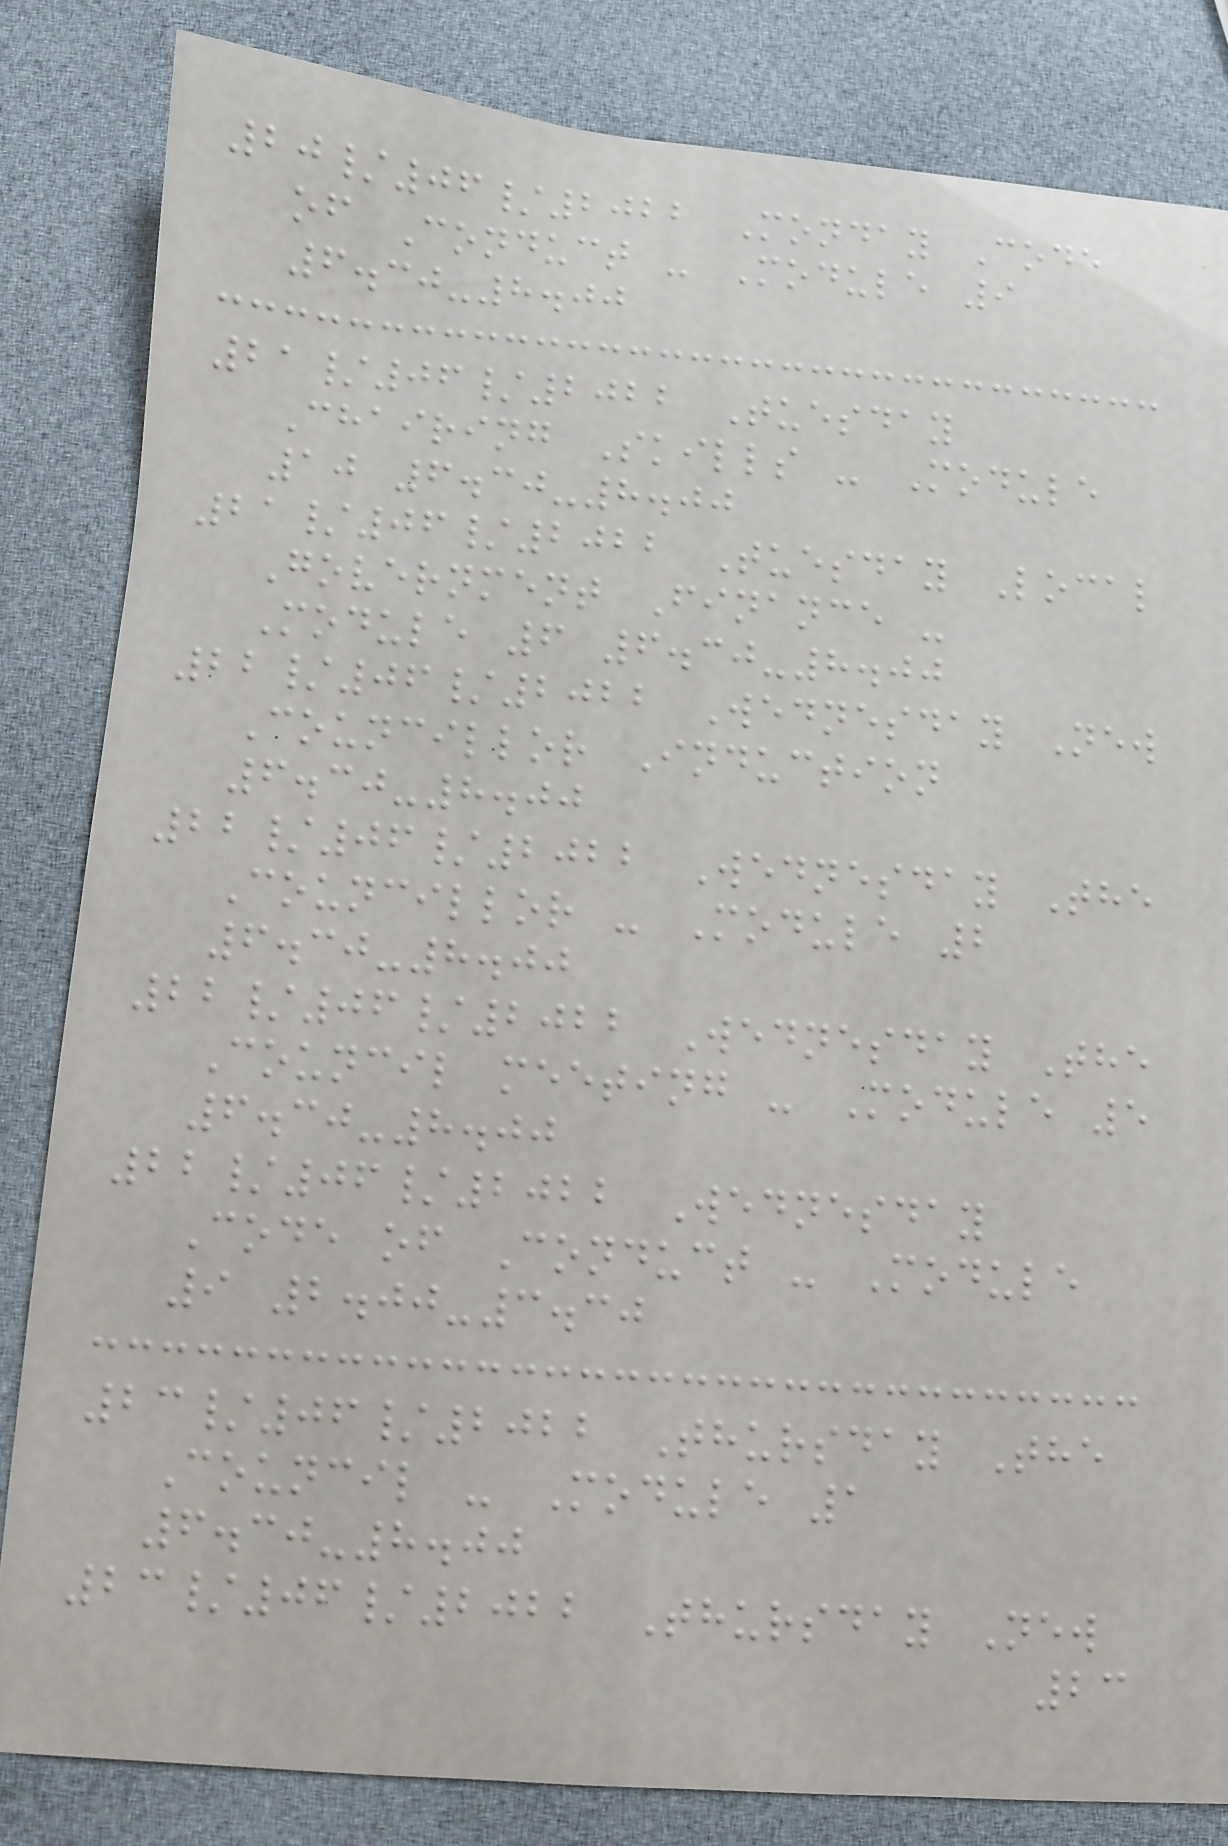20/06/2022 Monday Code
of Conduct - Module 9
6.30-8.00
21/06/2022 Tuesday
Chairing Skills - Module
10 6.30-8.00
21/06/2022 Tuesday Local
Government Finance -
Module 6 6.30-8.00
22/06/2022 Wednesday New
Councillor Induction
6.30-8.00
22/06/2022 Wednesday The
Councillor - Module 2
6.30-8.00
22/06/2022 Wednesday The
Council meeting - Module 5
6.30-8.00
22/06/2022 Wednesday
Code of Conduct - Module
9 2.00-3.30
23/06/2022 Thursday The
Council - Module 1
6.30-8.00
23/06/2022 Thursday New
23
